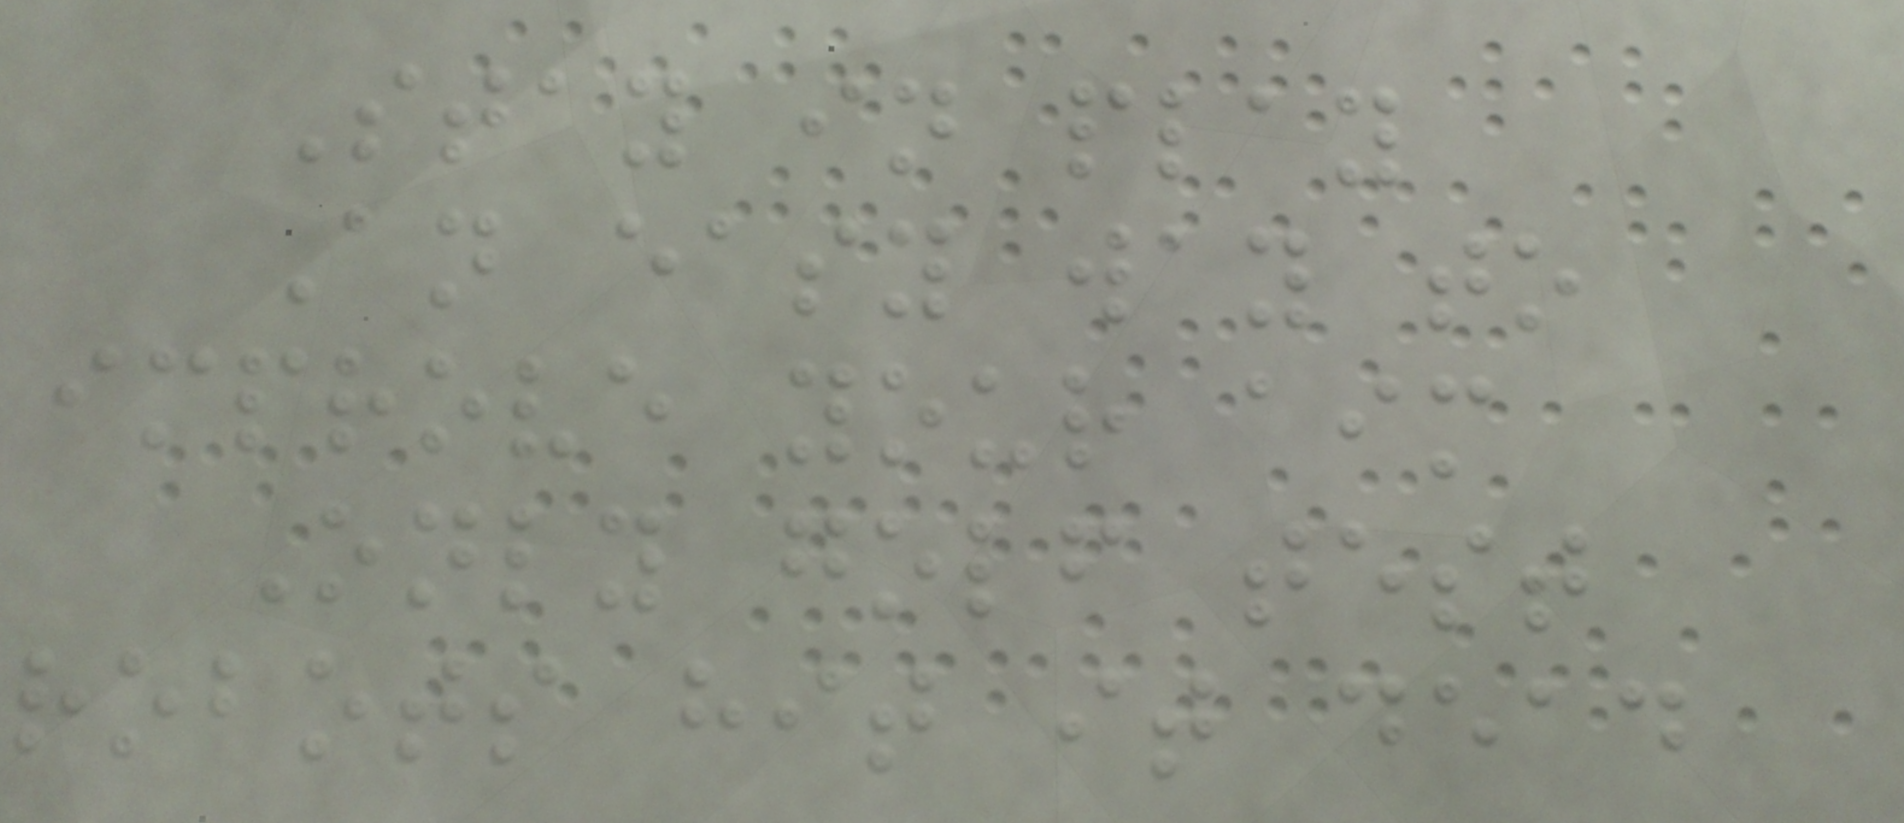Stay in play
An easy way to
improve your aim
Only golf test
robots hit it dead
